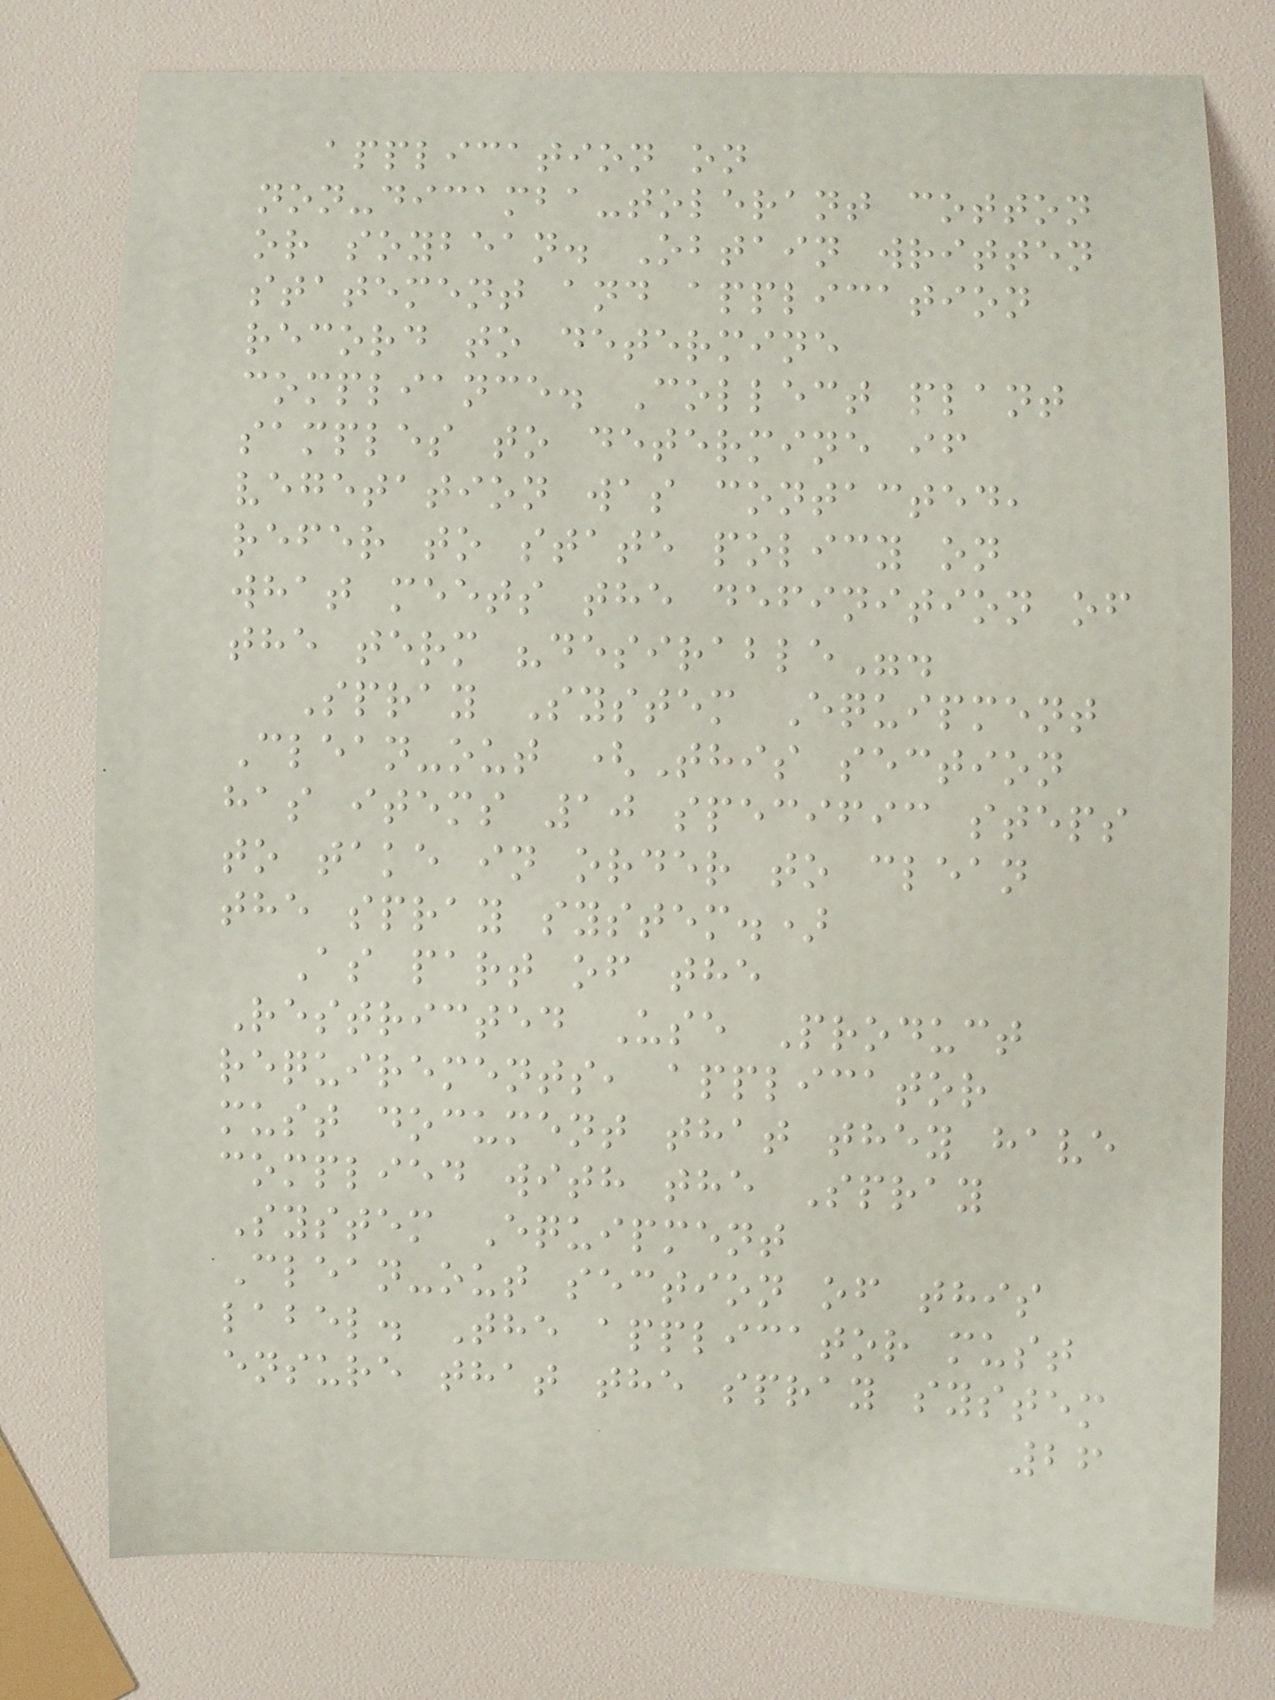application on
non-dicamba-tolerant cotton
or soybean. Obtain written
statement and application
record to determine
compliance. Collect plant
samples to determine if
vegetation was contacted,
refer to state policy on
what meets the definition of
the term "desirable".
Spray System Equipment
Clean-out (This section
has items 10 specific steps
to take in order to clean
the spray system.)
As part of the
Restricted Use Product
requirements, applicator
must document that they have
complied with the Spray
System Equipment
Clean-out section of this
label. The applicator must
ensure that the spray system
26
